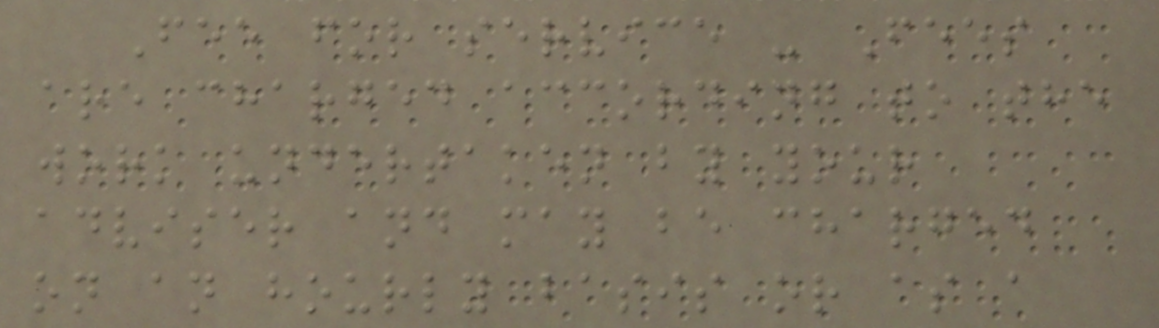Fee for service - Fees
are charged according to the
work undertaken by your
adviser and may be charged
on an hourly basis or as a
